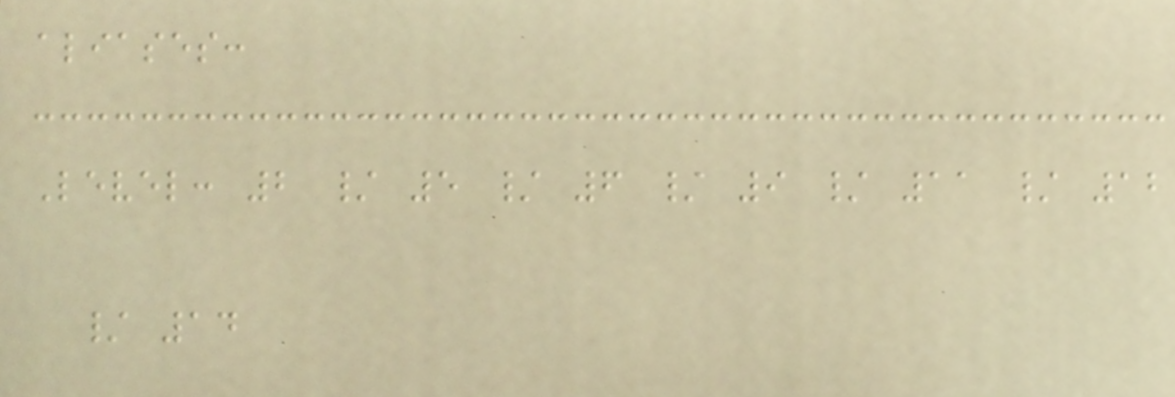aliases:
Level: 2 / 5 / 6 / 9 / 11 / 12
/ 14
